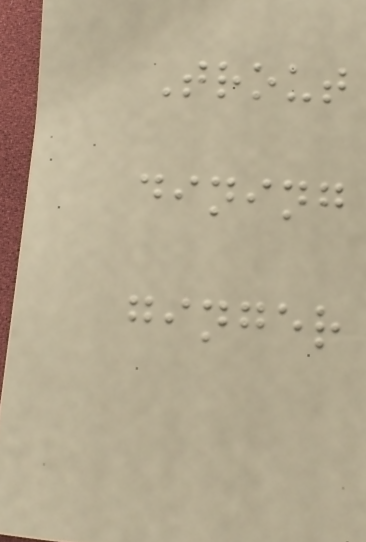Trout
dining
ginger
